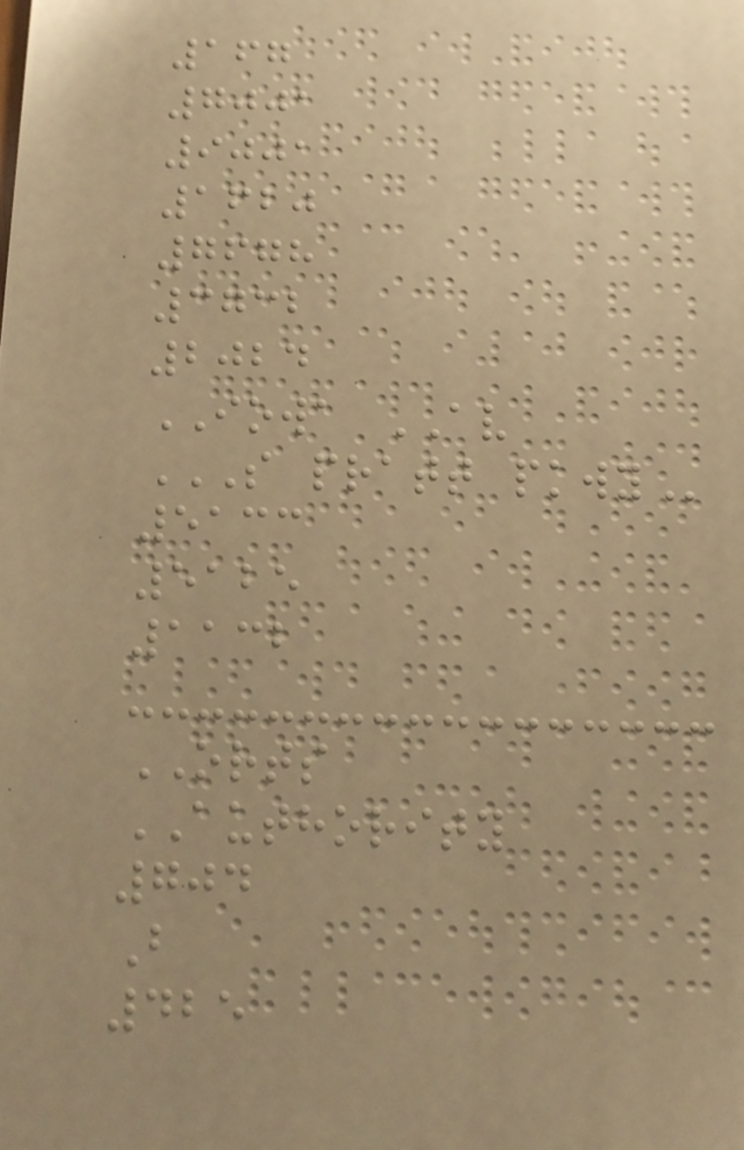167
7001
9001
1620
7678
3732
2024
IOWA AV
S PRATT PKWY
5133
5125
1132
ORTS
AUTHORITY
704
B
425
